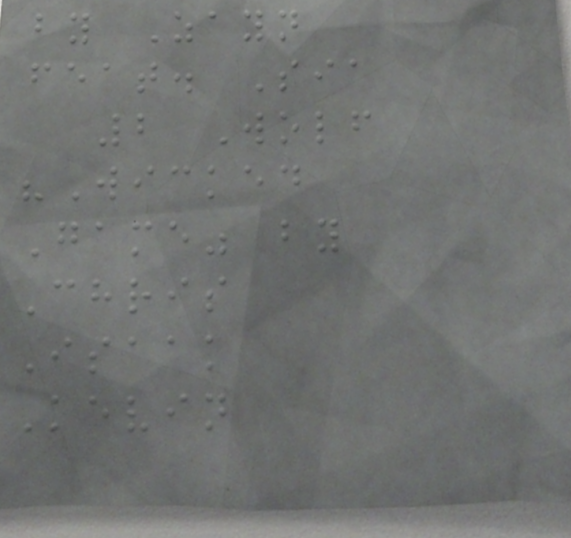by Zayn
feat. Sia
2 Wolf
"Wicked
Game" by
Chris
Isaak
Kevin
